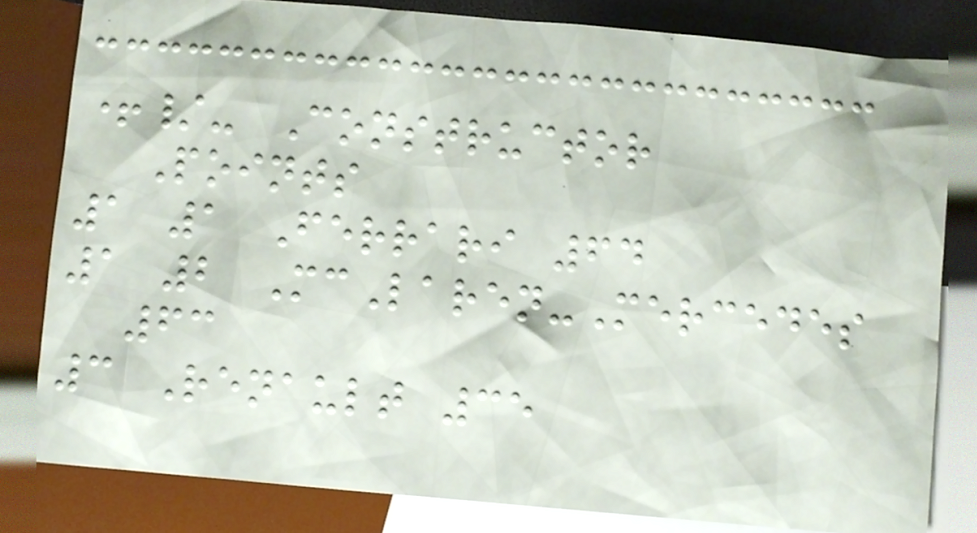+/- Constructor
Points
1 1 Ferrari 64
1 2 McLaren-Mercedes
63
3 Renault 35
